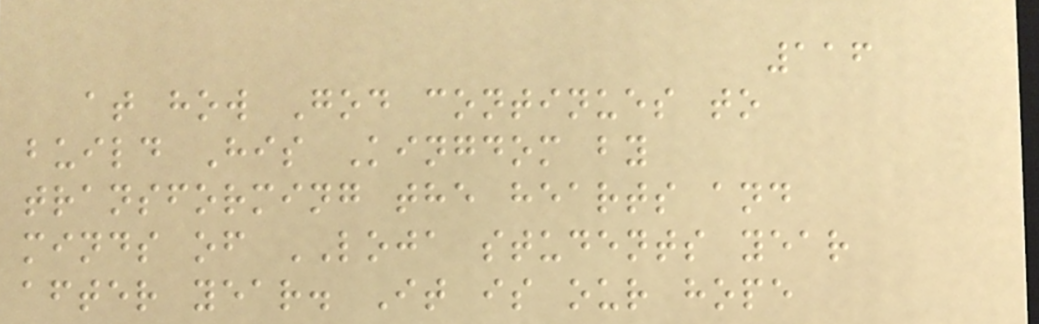116
at how God continues to
build His Kingdom by
transforming the hearts and
minds of LOJA students year
after year. It is our hope
